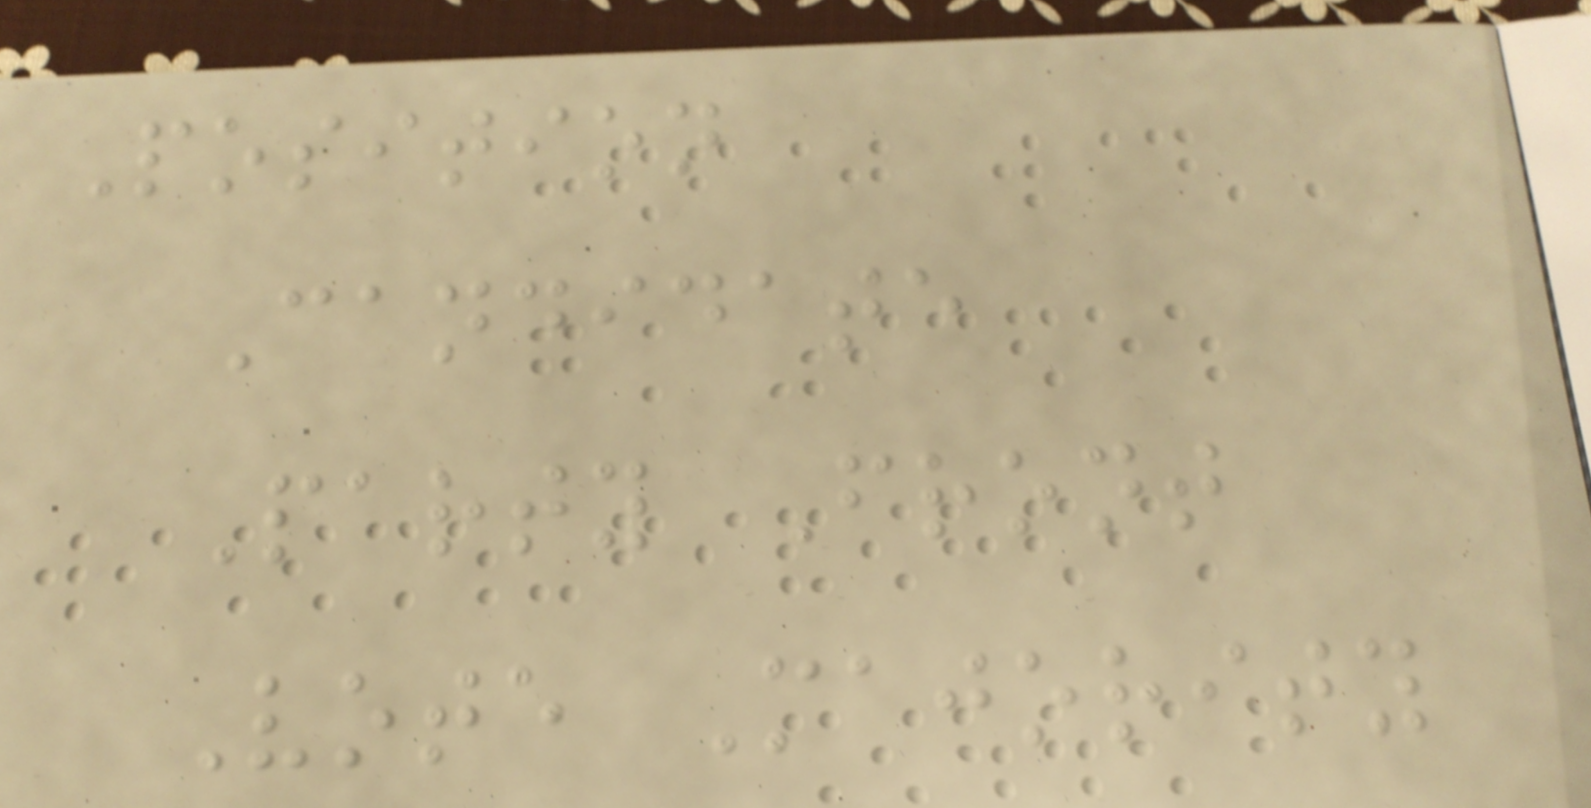Position
Candidate
Party Front
Vote Majority
